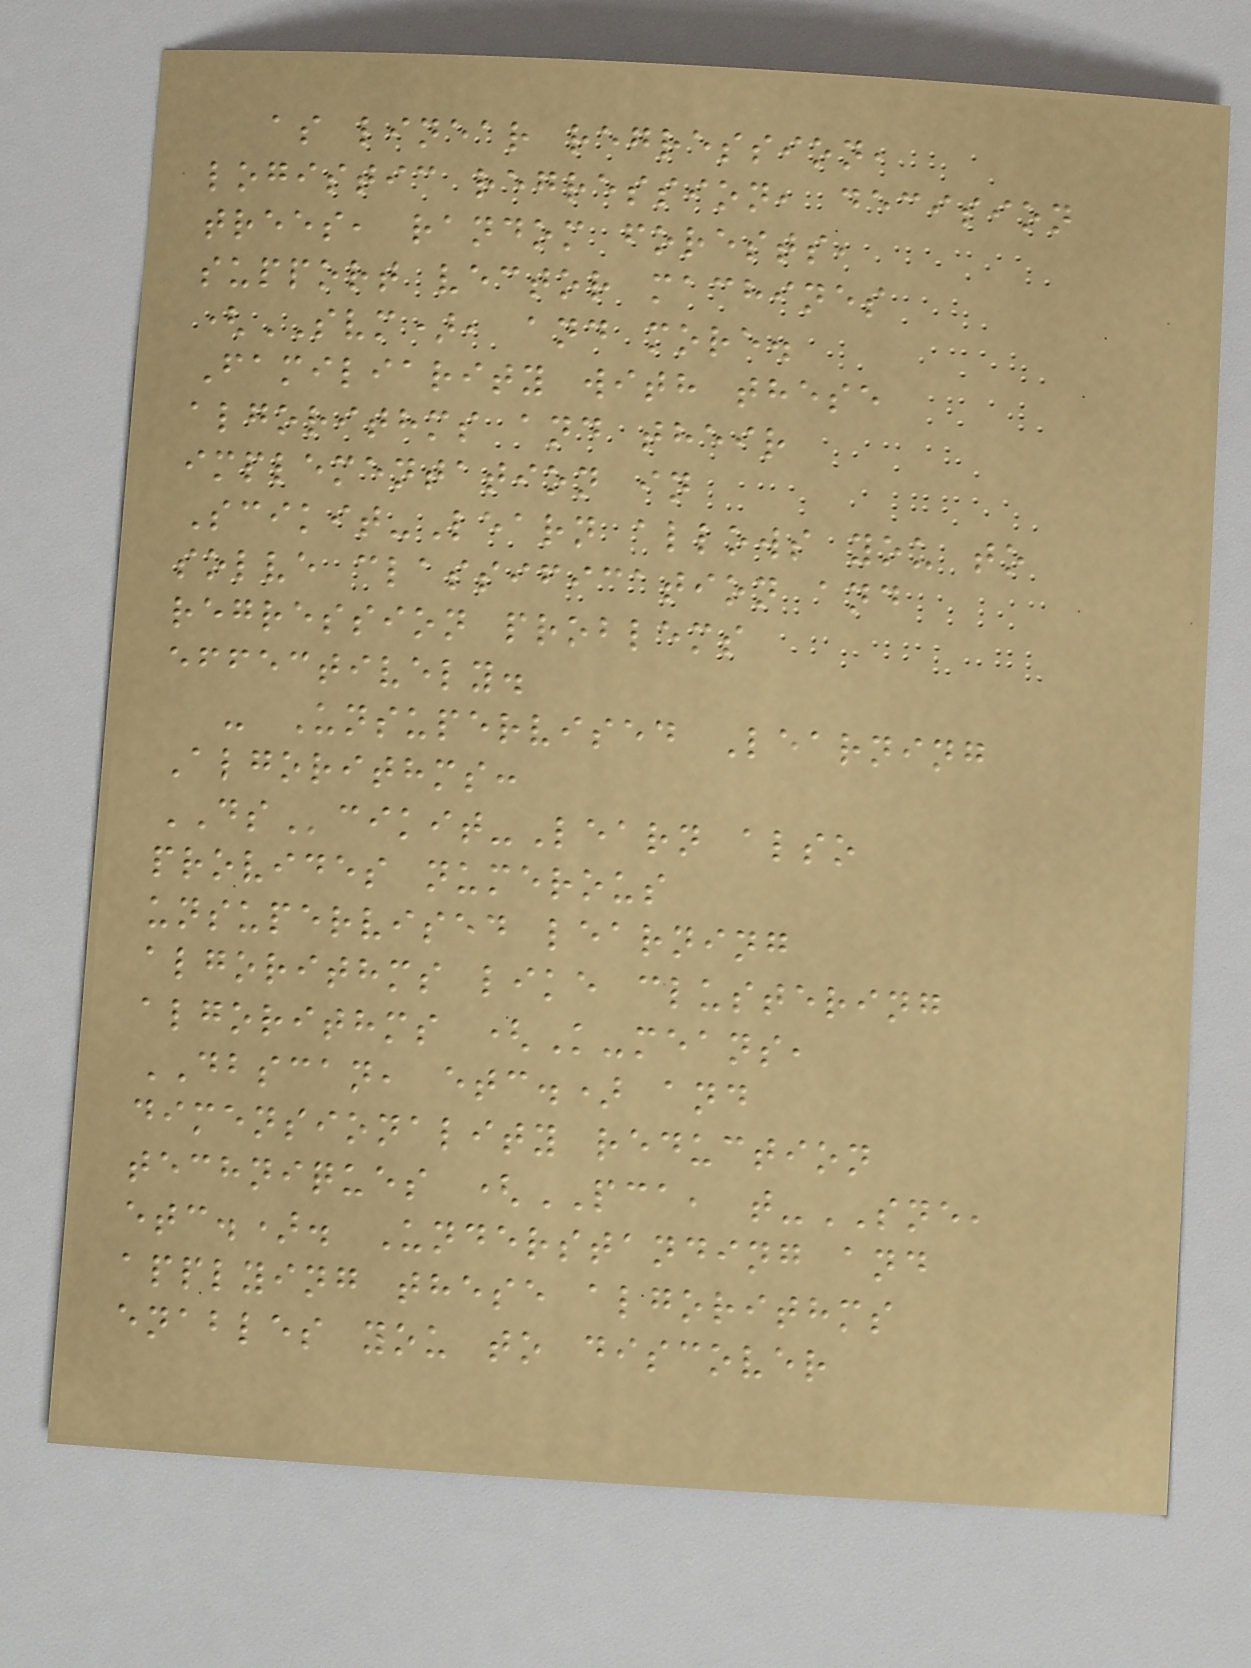as linear regression,
logistic regression, decision
trees, random forests,
support vector machines
(SVM), and more.
Familiarity with these
algorithms and their
implementation in
Scikit-Learn allows you to
solve classification and
regression problems
effectively.
- Unsupervised Learning
Algorithms:
DScikit-Learn also
provides numerous
unsupervised learning
algorithms like clustering
algorithms (K-means,
DBSCAN, etc.) and
dimensionality reduction
techniques (PCA, t-SNE,
etc.). Understanding and
applying these algorithms
enables you to discover
